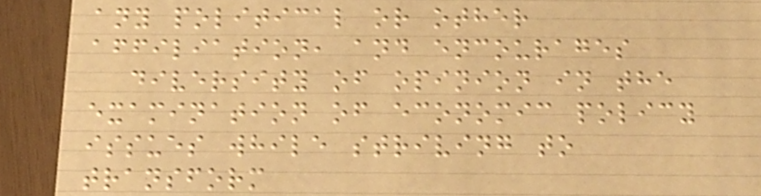any political or other
affiliation, and encourages
diversity of opinion in the
examination of economic policy
issues while striving to
transform
